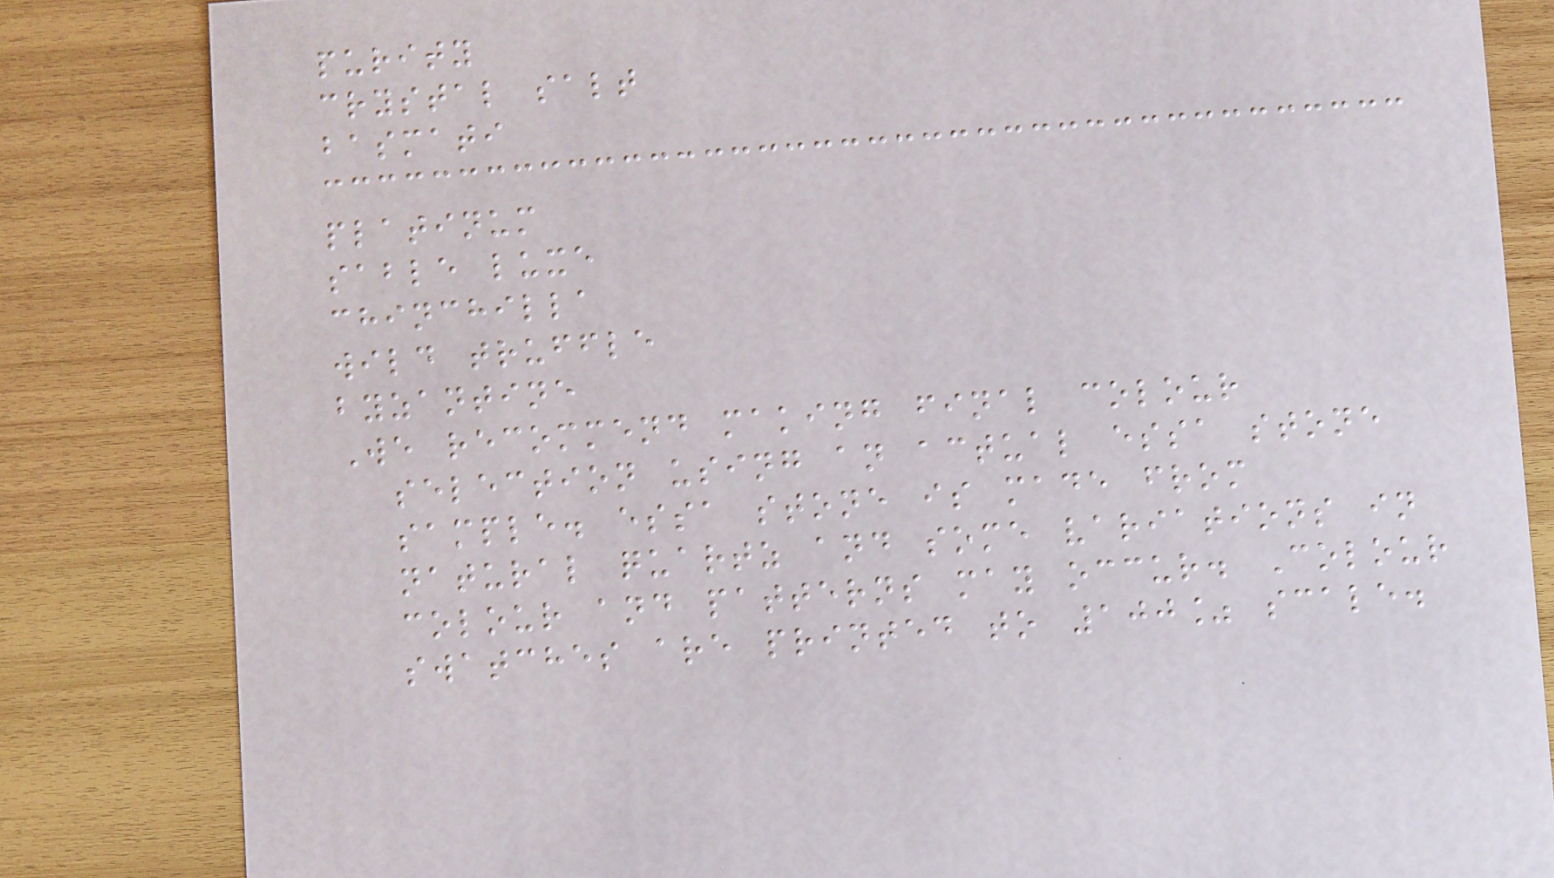purity
crystal salt
basmati
platinum
sable luxe
chinchilla
wild truffle
byzantine
We recommend making final colour
selection using an actual essa stone
sample. essa stone is made from
natural quartz and some variations in
colour and patterns may occur. Colour
swatches are printed to 100% scale.
